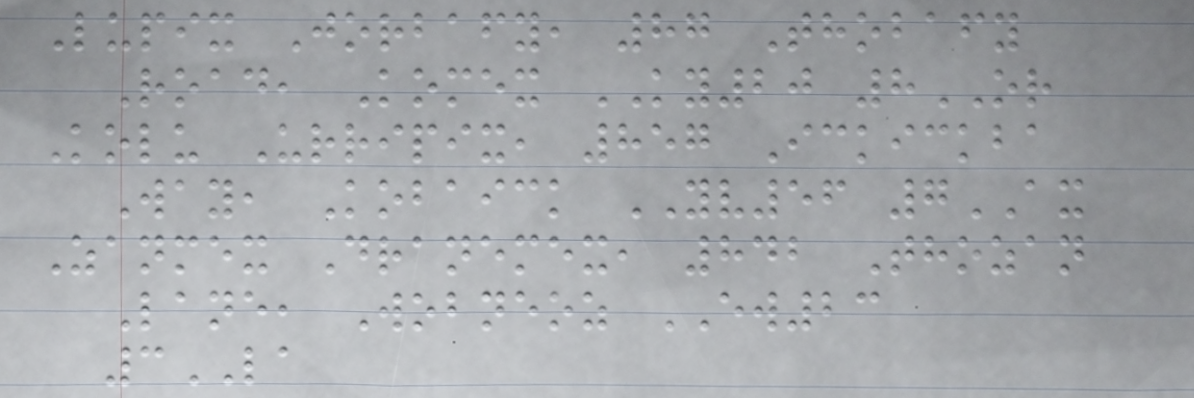Lupix Jorbafy, 87 Thobafy
Road, Komex KY20 8OR
Kolu Urripix, 857 Ickickba
Way, Kobaick YV56 7AX
Zanmex Dranemex, 842 Thozan
Lane, Wobneoz EW23
3LA
